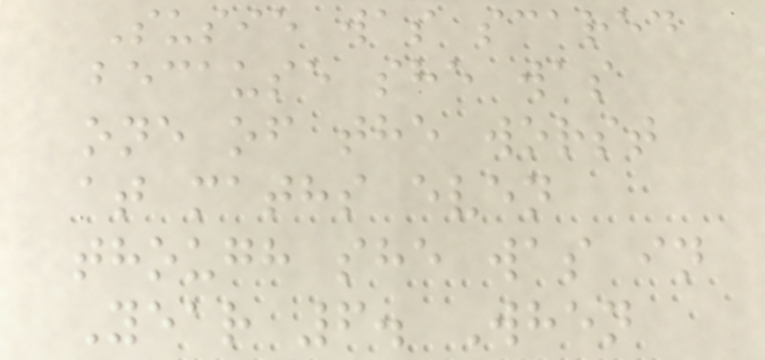Susie was scared
because she was
one of the worst
at maths even
though she was in
Year 6. When
